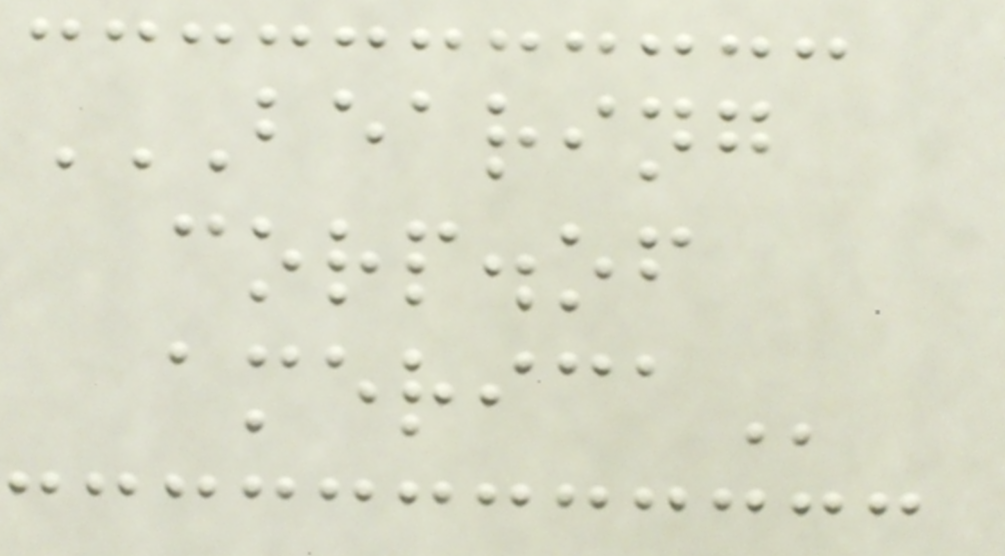BEARING
CORP.OF
AMERICA
